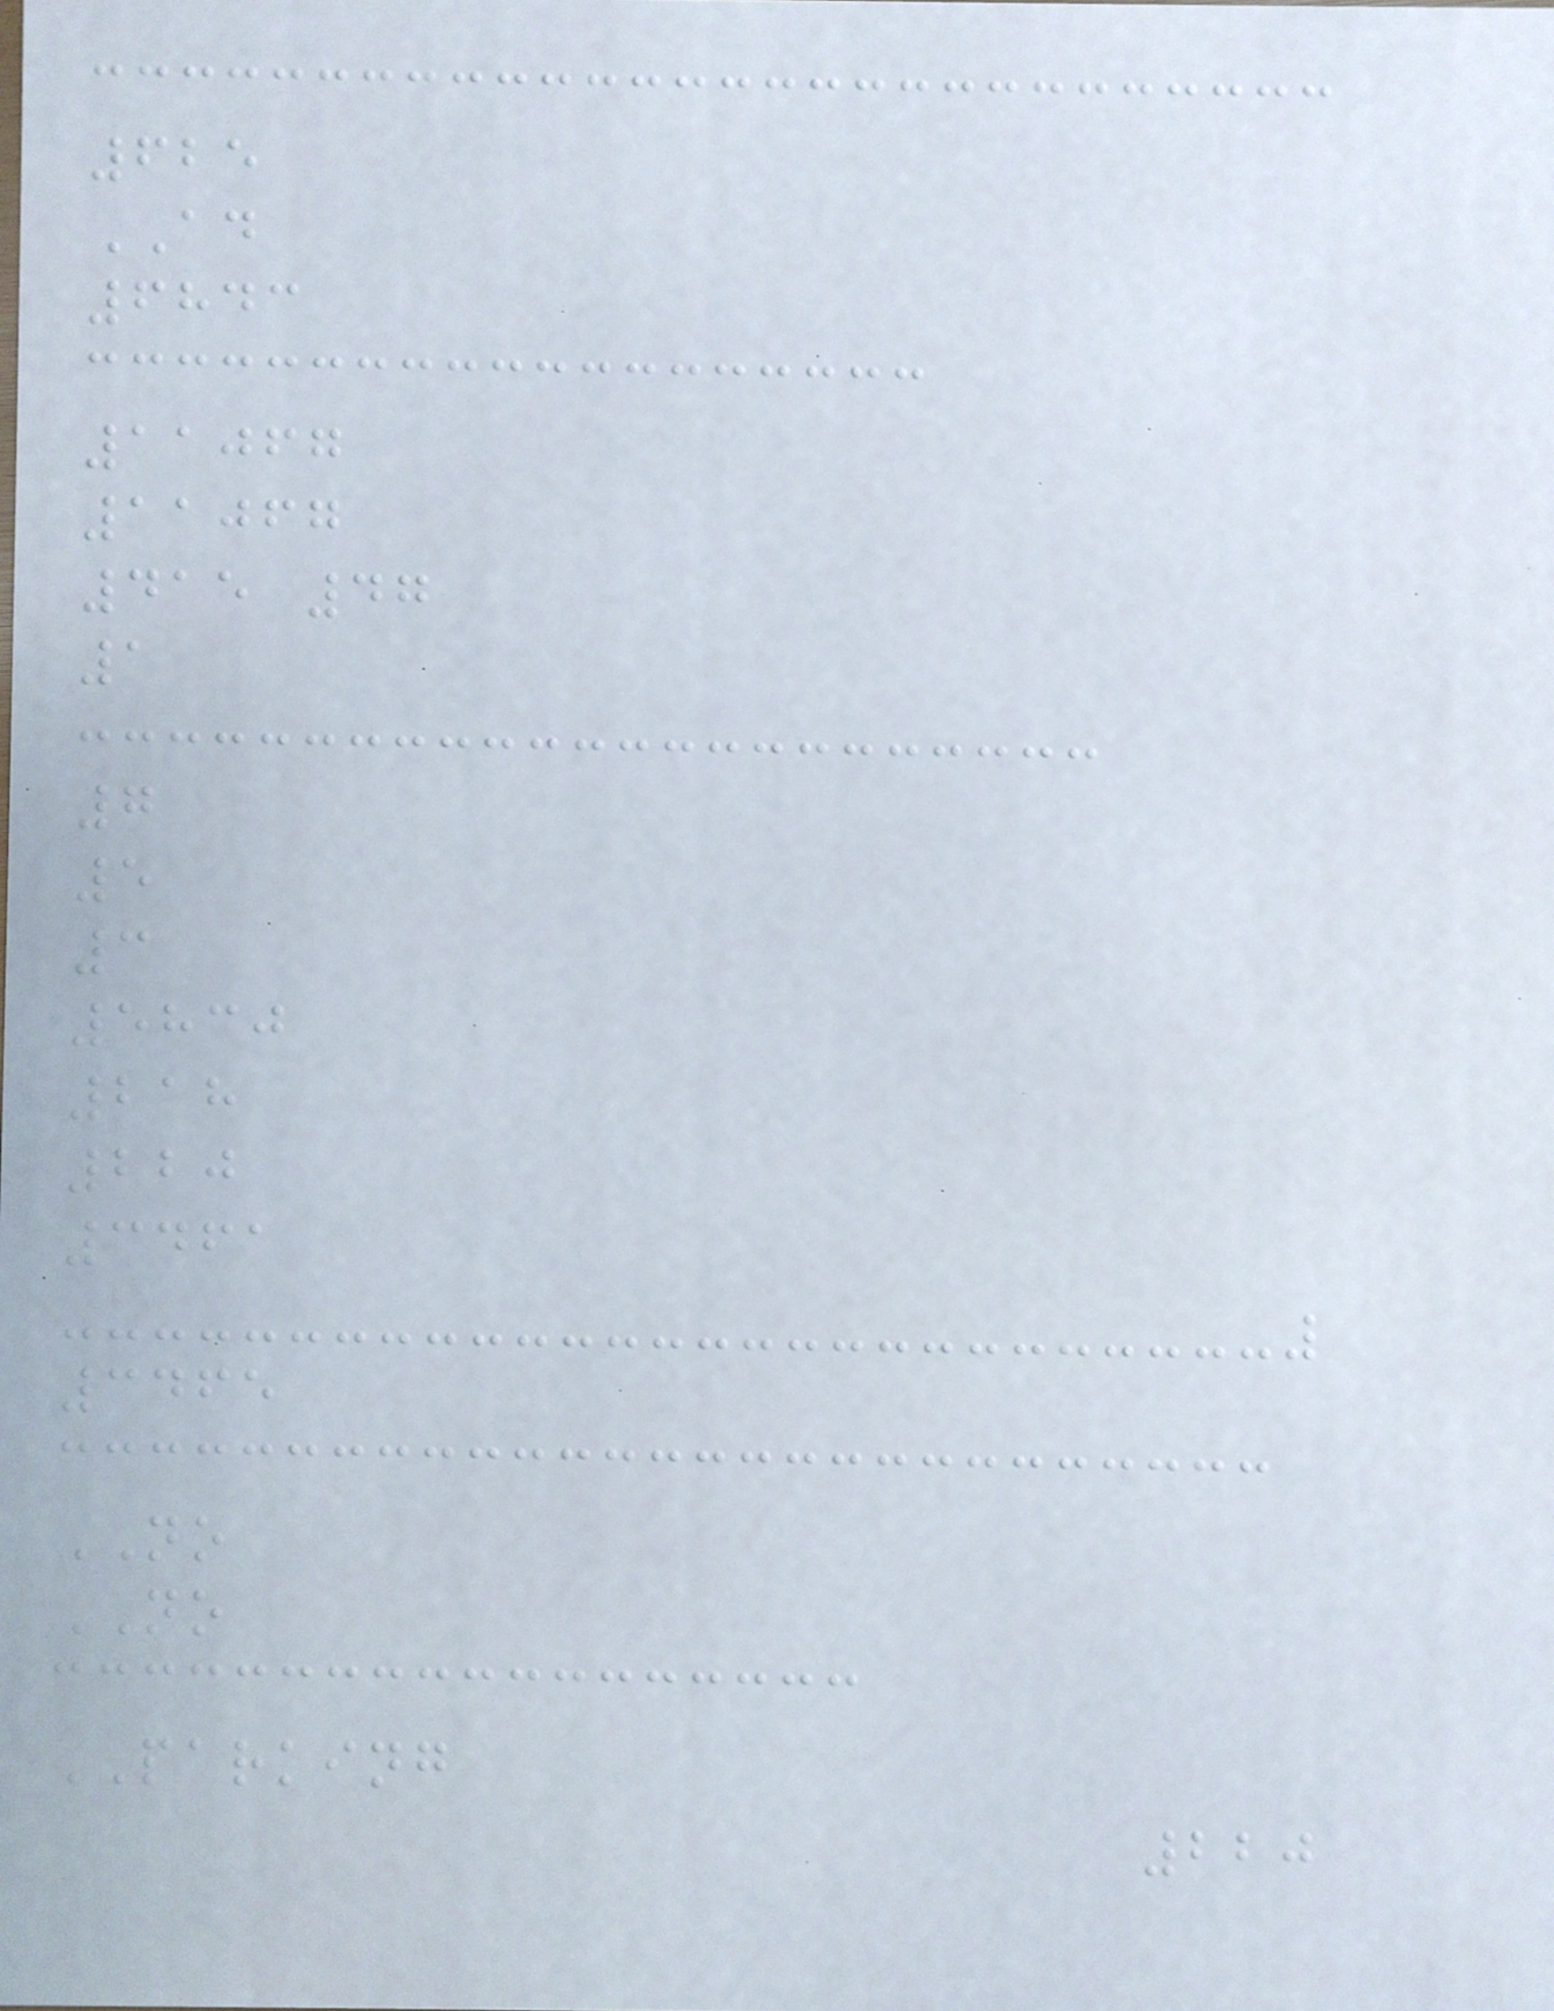625
AD
6843
11067
11067
415 47
1
7
5
3
5830
218
220
3461
3465
NO
NO
PARKING
220
